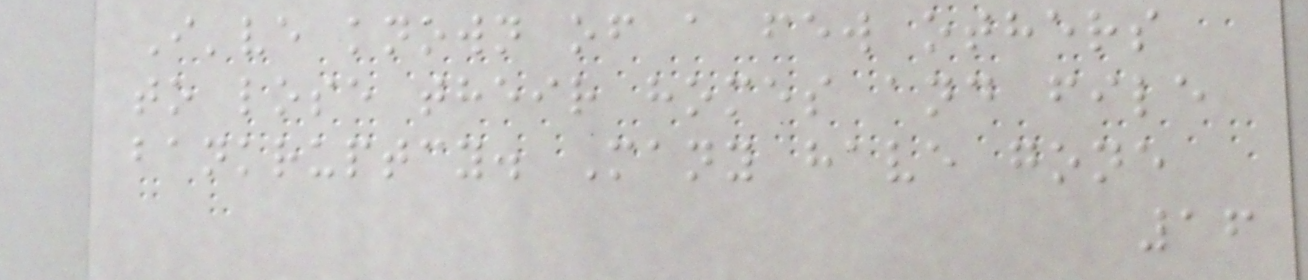I've known of a few others
to lose their homes and file
bankruptcy. Many have gone
16
